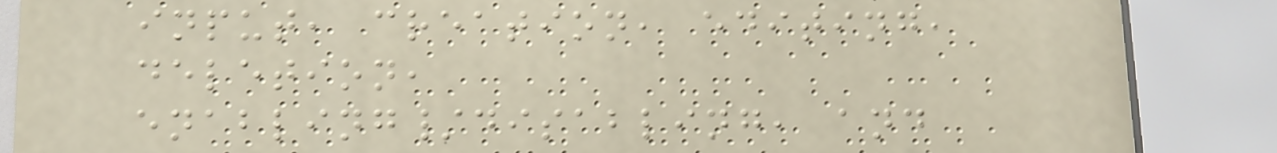input, creation, editing,
deletion,
enabling/disabling, and
